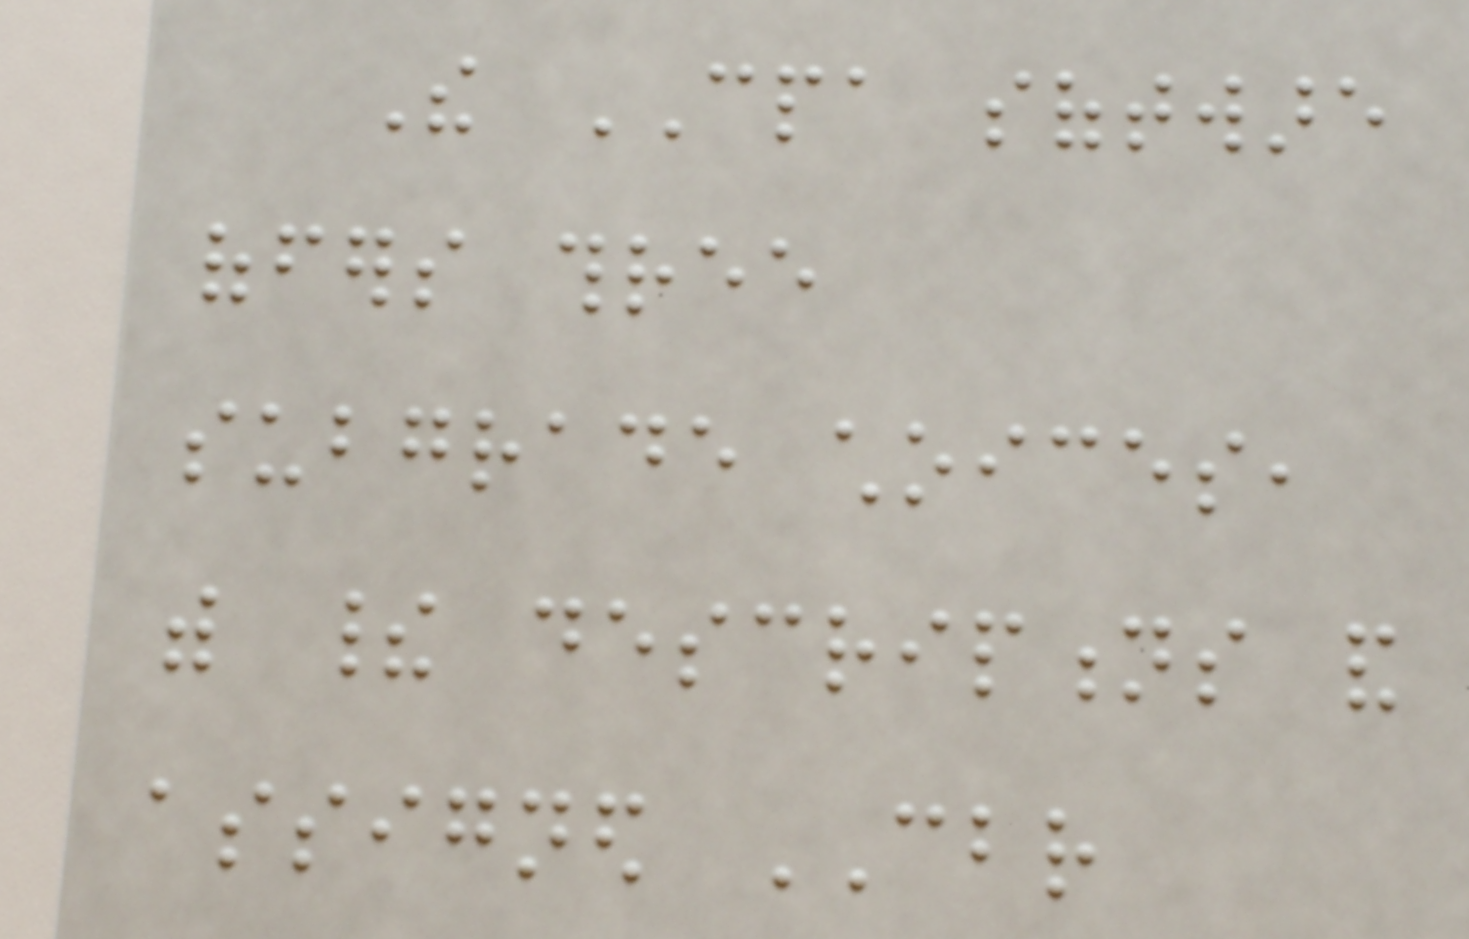The CPA software
offers three
subgrade choices,
with their descriptions and
assigned CBR
